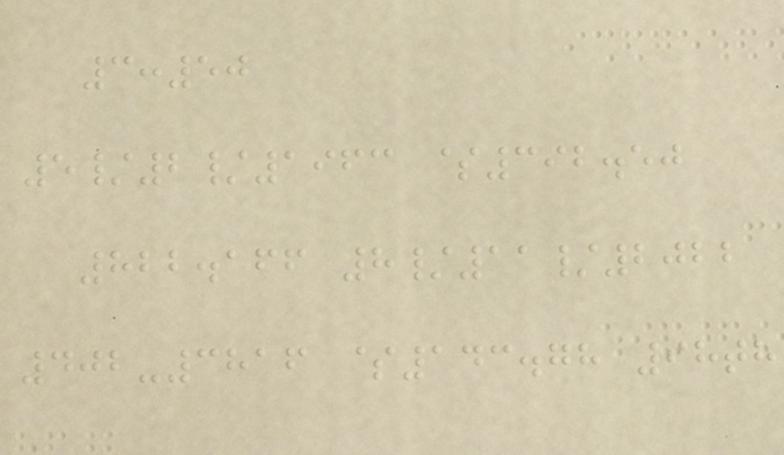3:50
5/2/1963 $392.50
822.166 8/11/2022
402-3816 $143.78 98th
